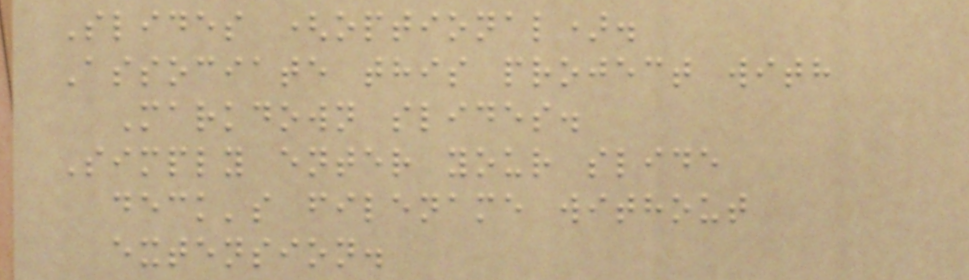Slides (optional).
Associate this project with
Markdown slides.
Simply enter your slide
deck's filename without
extension.
